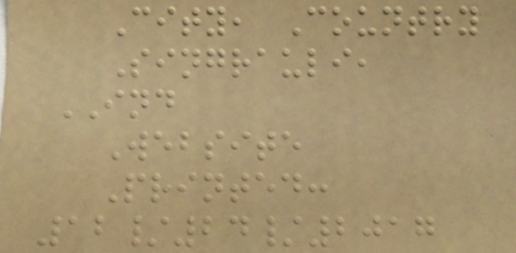City, Country
Singrauli,
IND
Website
Printed:
12/24/2017
